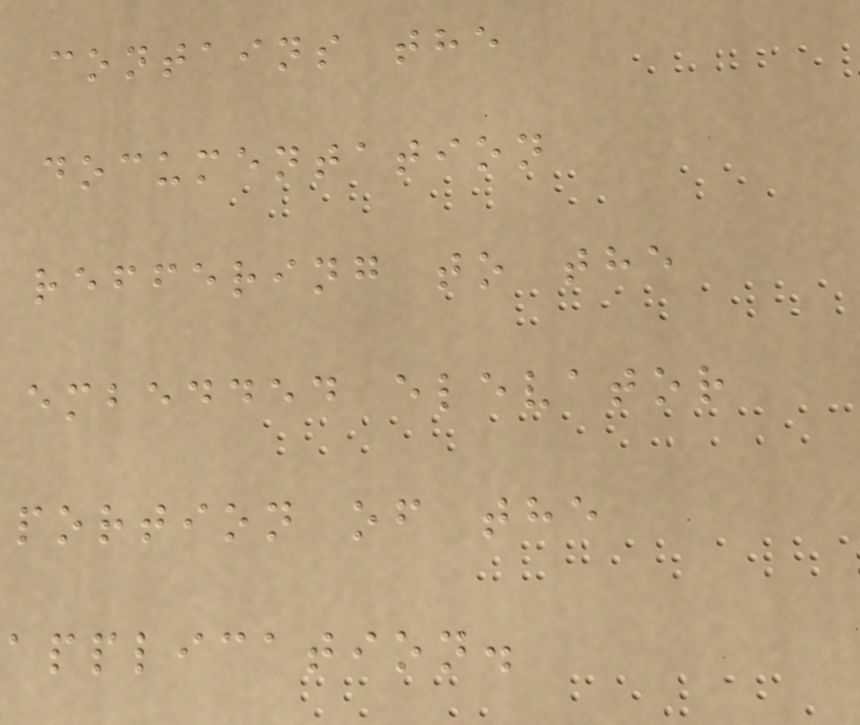contains the
documentation
reffering to the
embedded elevator
portion of the
application.
